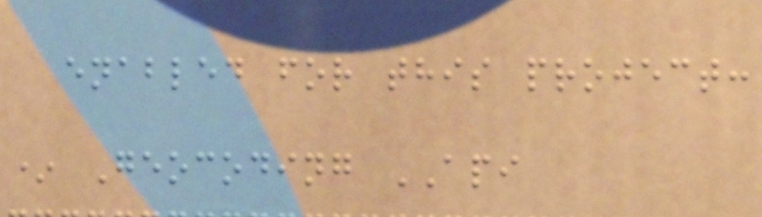enabled for this project:
* Geocoding API
